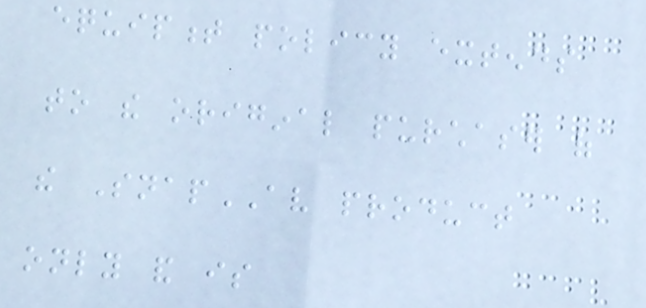equipment policy extends
to the original purchaser of
the SnapAV product
only and is
